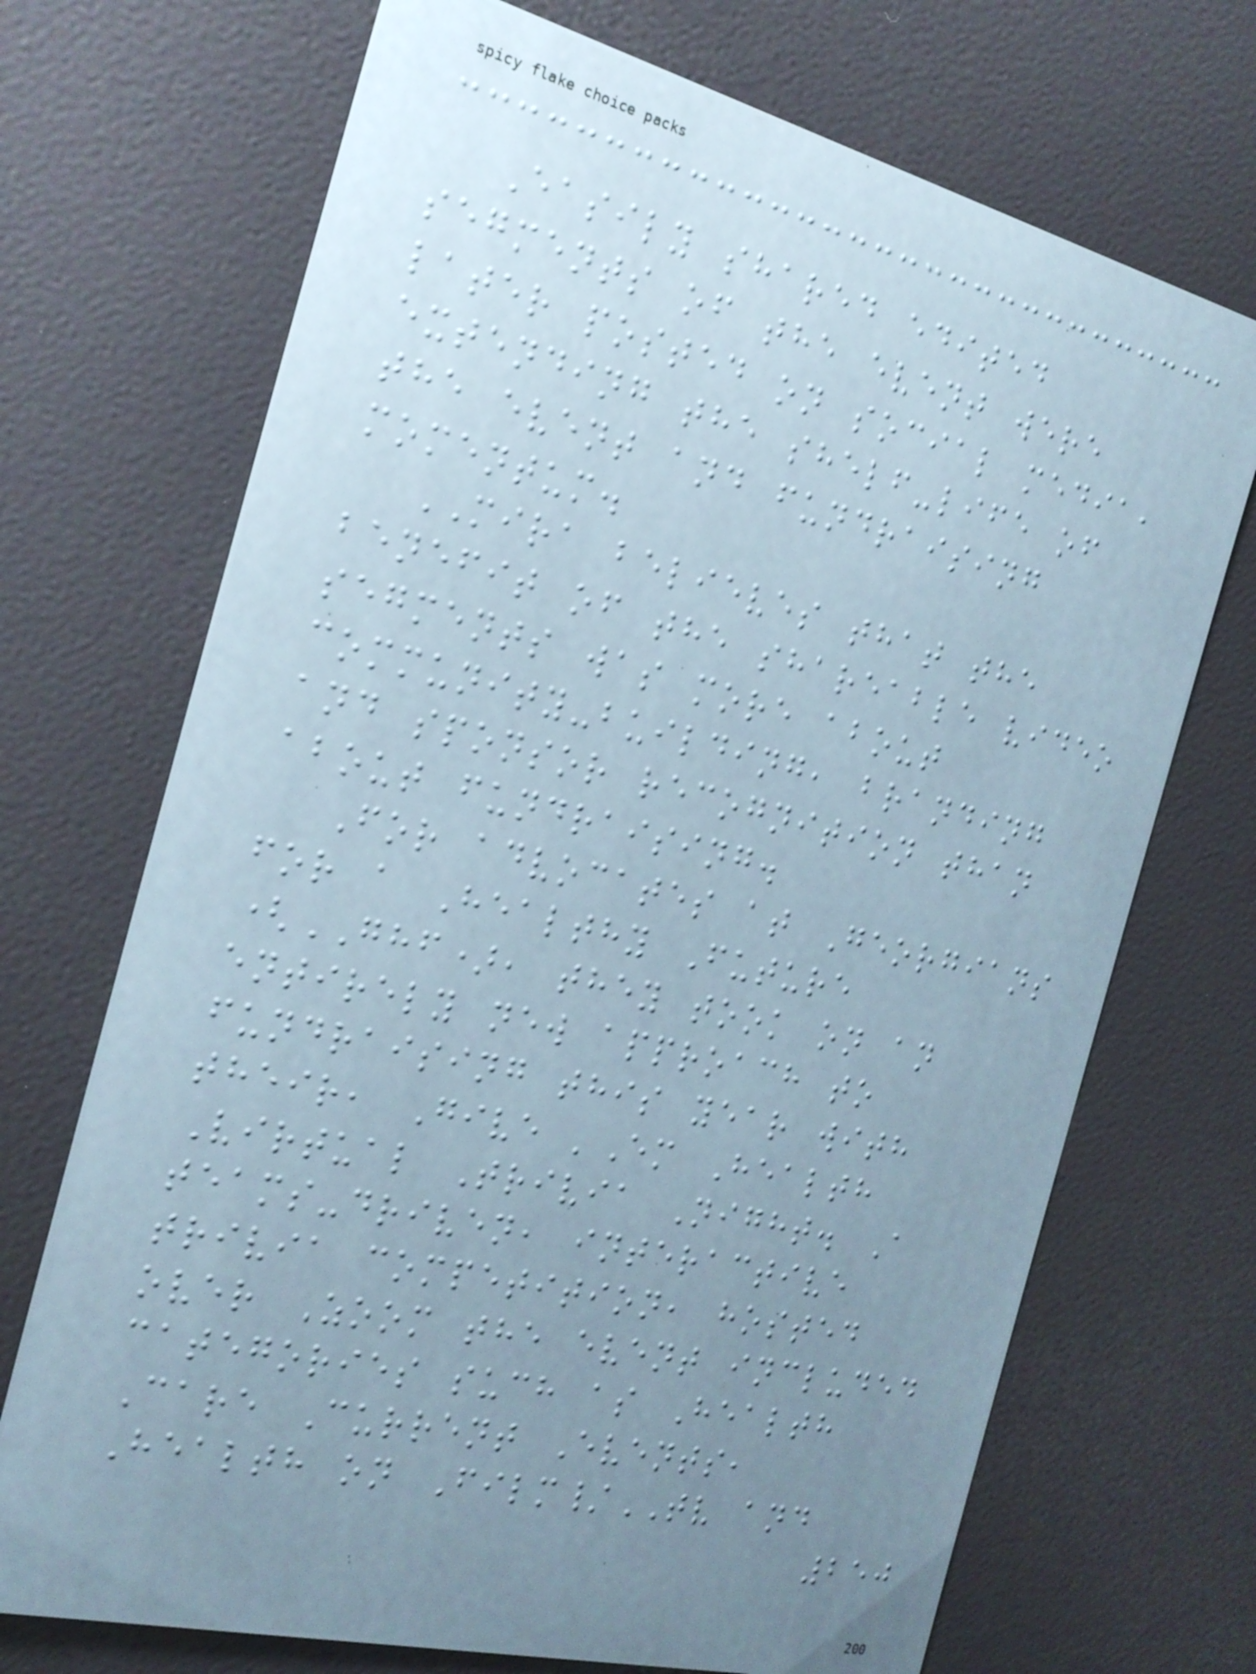Easily shared edited
segments of the event were
later posted on social media,
extending the shelf-life of
the event and fundraising
momentum.
MIRA believes that the
benefit of the shareable video
segments was more about
community-building, branding
and sponsor recognition than
about fundraising.
For advocates at Georgians
for a Healthy Future
(GHF), they took on an
entirely new approach to
fundraising this year with
their, Give 'Em Health
Virtual Trivia Night. A
teams-driven, interactive
trivia competition, hosted
over Zoom the event included
categories such as Health
Care Current Events,
Health on Film/TV and
250
